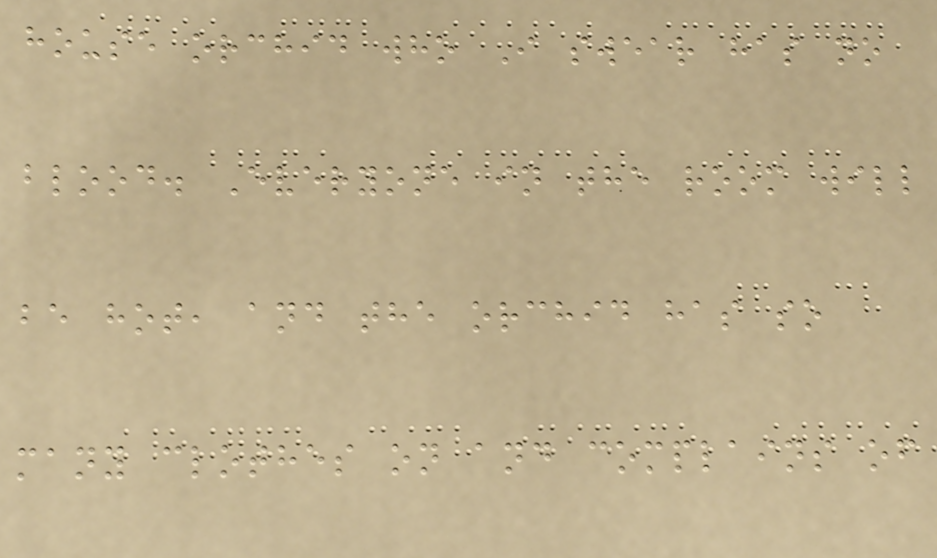house orchid who I swear has no
blood. Everyone in the room will
be hot, and the orchid has so
many clothes on and complains of
